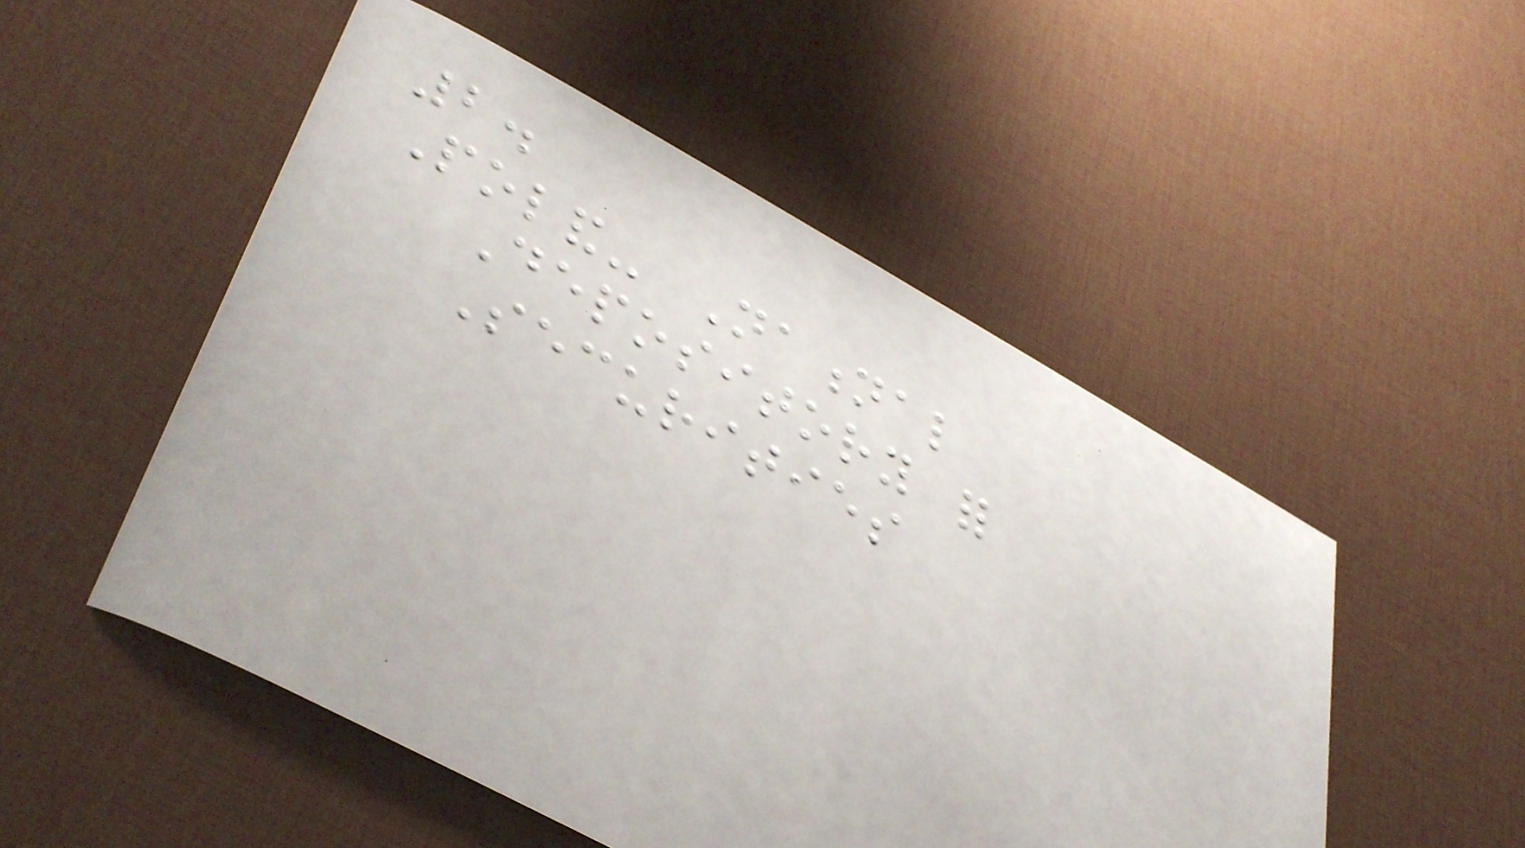2.
Poland- National
Depository for
Securities
